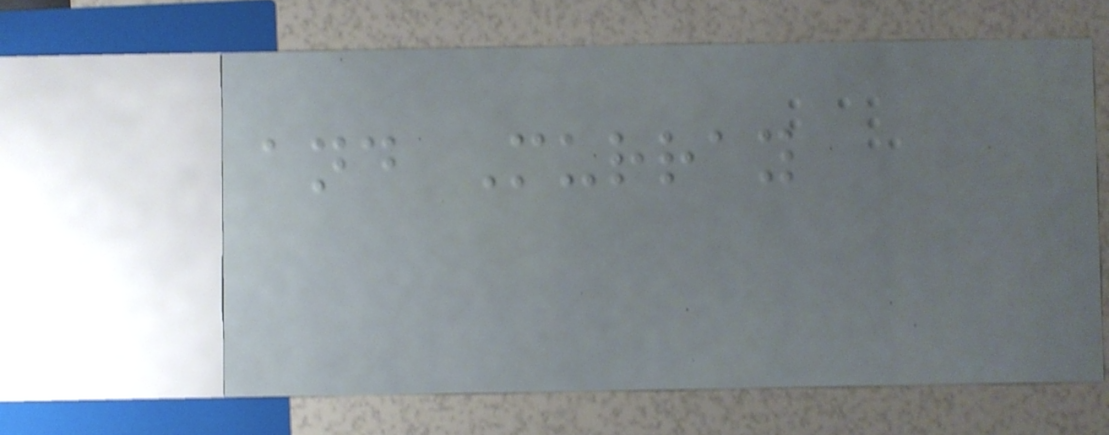and Murray
